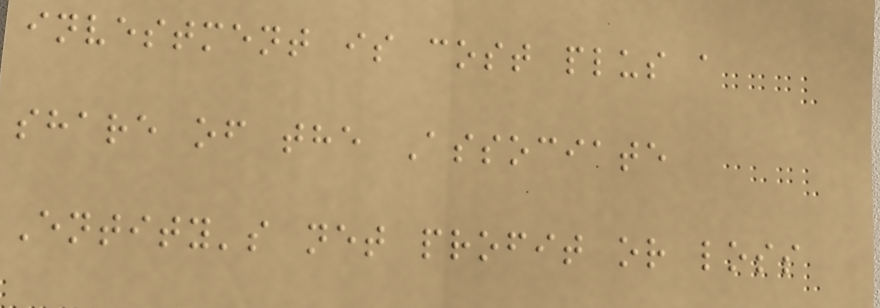investment is cost plus a
share of the Associate
Entity's net profit or loss
